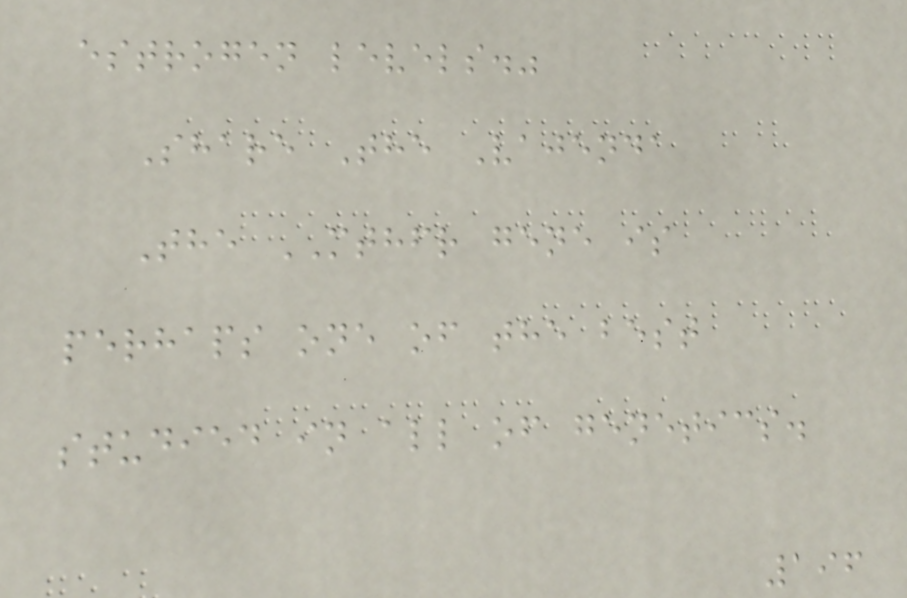estrogen levels."
Share The Vajenda
The MTHFR gene is
perhaps one of the best
studied in all of genetics.
196
